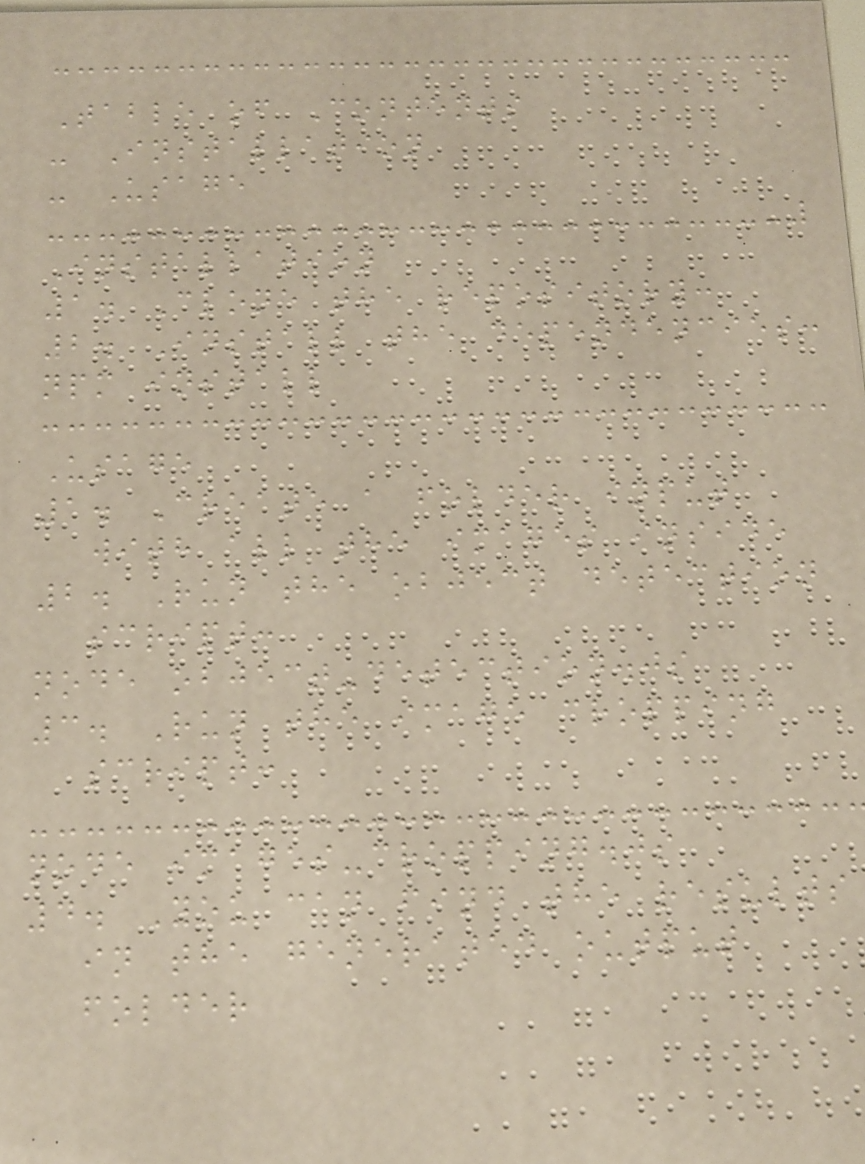Table of Contents
- Installation
- Usage
Installation
1. Clone the repository:
2. Install the dependencies:
npm install
Usage
1. Create a folder input
with all the images inside
2. Run the object detection
script:
node object-detection.js
3. Run the image cropping
script:
node images-cropping.js
4. You can find the results
in the generated output
folder
